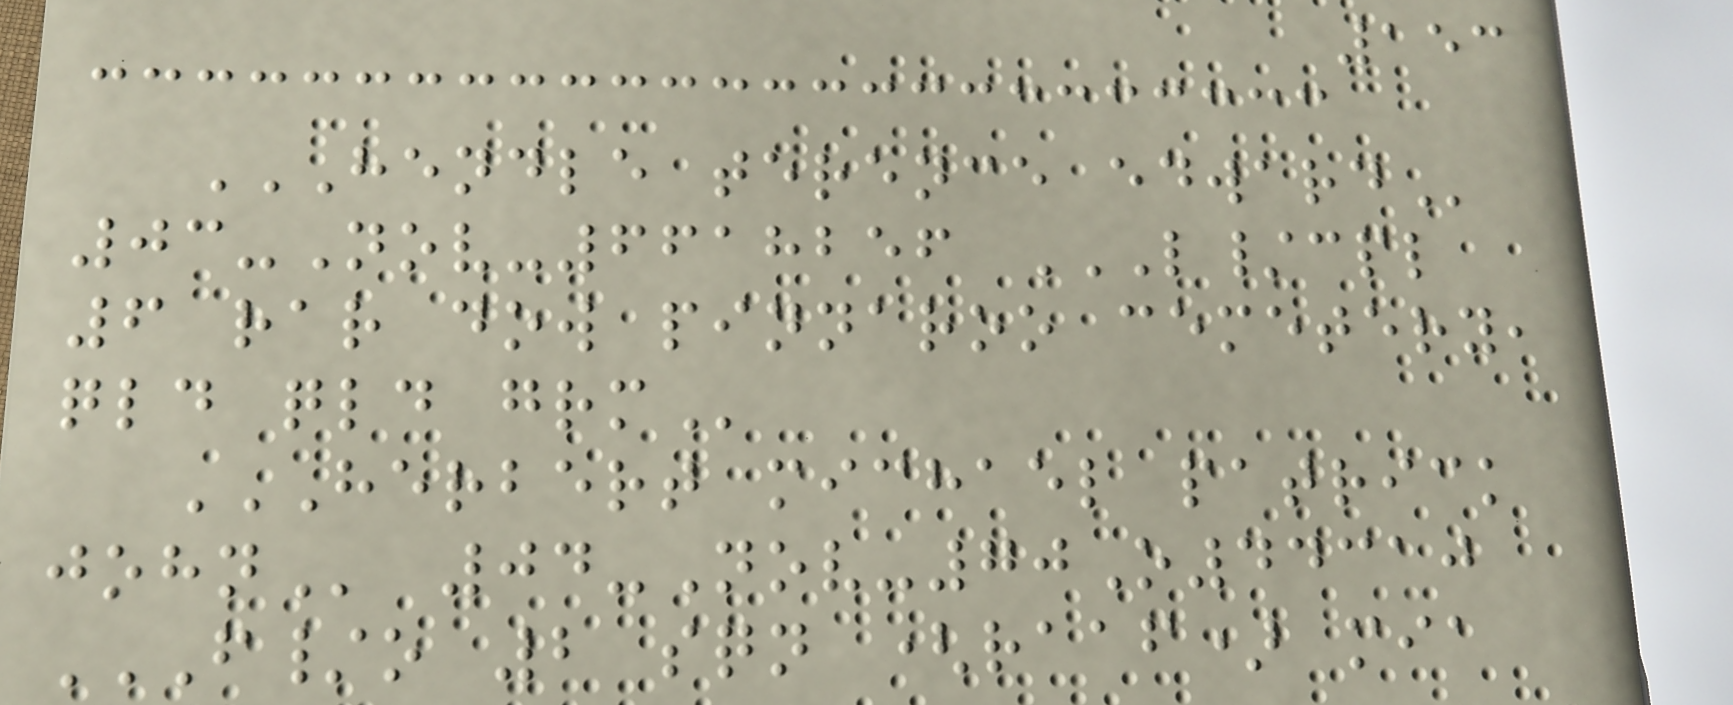153
HENDLE TERENCE EDWARD
03-Nov-6618256 L/CPL
6 RAR DOW PINNAROO CEMETERY,
QLD QLD GRM
HERBERT MICHAEL PATRICK
JOHN 04-Nov-70O44310
F/O 2 SQN (RAAF) MIA
